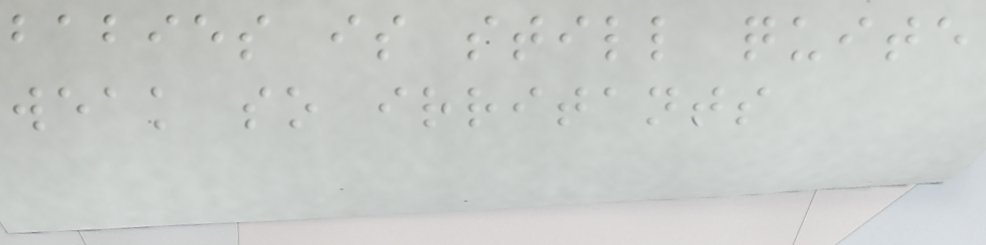babies is still quite
weak so irritants
